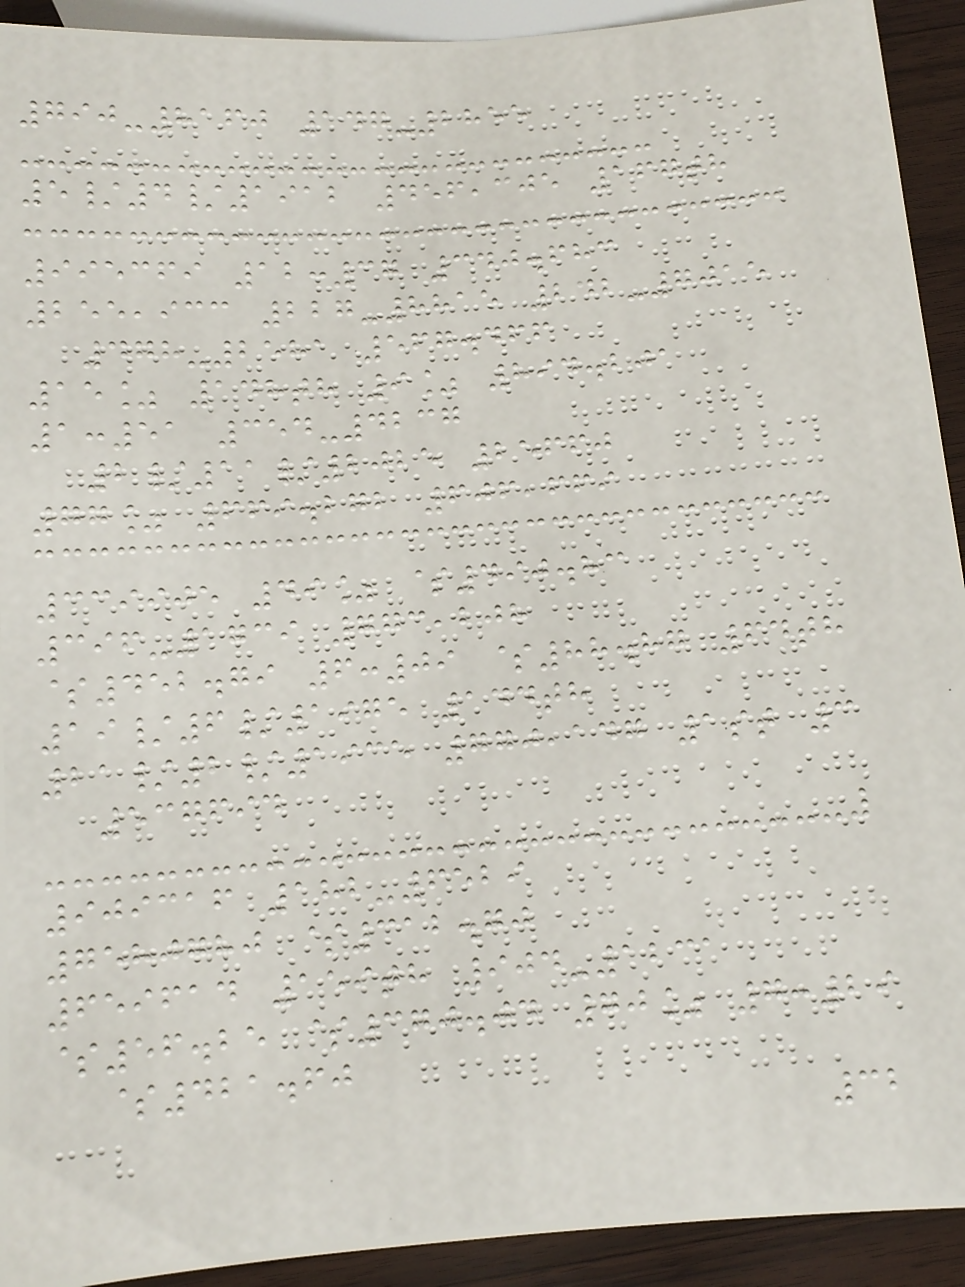790-8160 147-2855
5/4/1912 456,305 167th
995369 12:37 340.683
255,933 227-8815 242-7015
478-2581 567.466
15% 148th 9% 894.201
1:51 354-4237
2/11/2025 25660
77% 669.272 606,669
339905 49% $490.83
396-1739 773,208
$452.79 6:09 $88.87 64th
19/6/1975 144th
21/2/1935 770,147 1st 3
537694
909316 182-6529
7580780 $312.70
659614 159th 904-1231
$56.25 $370.04 70% 7:29
$421.60
32
